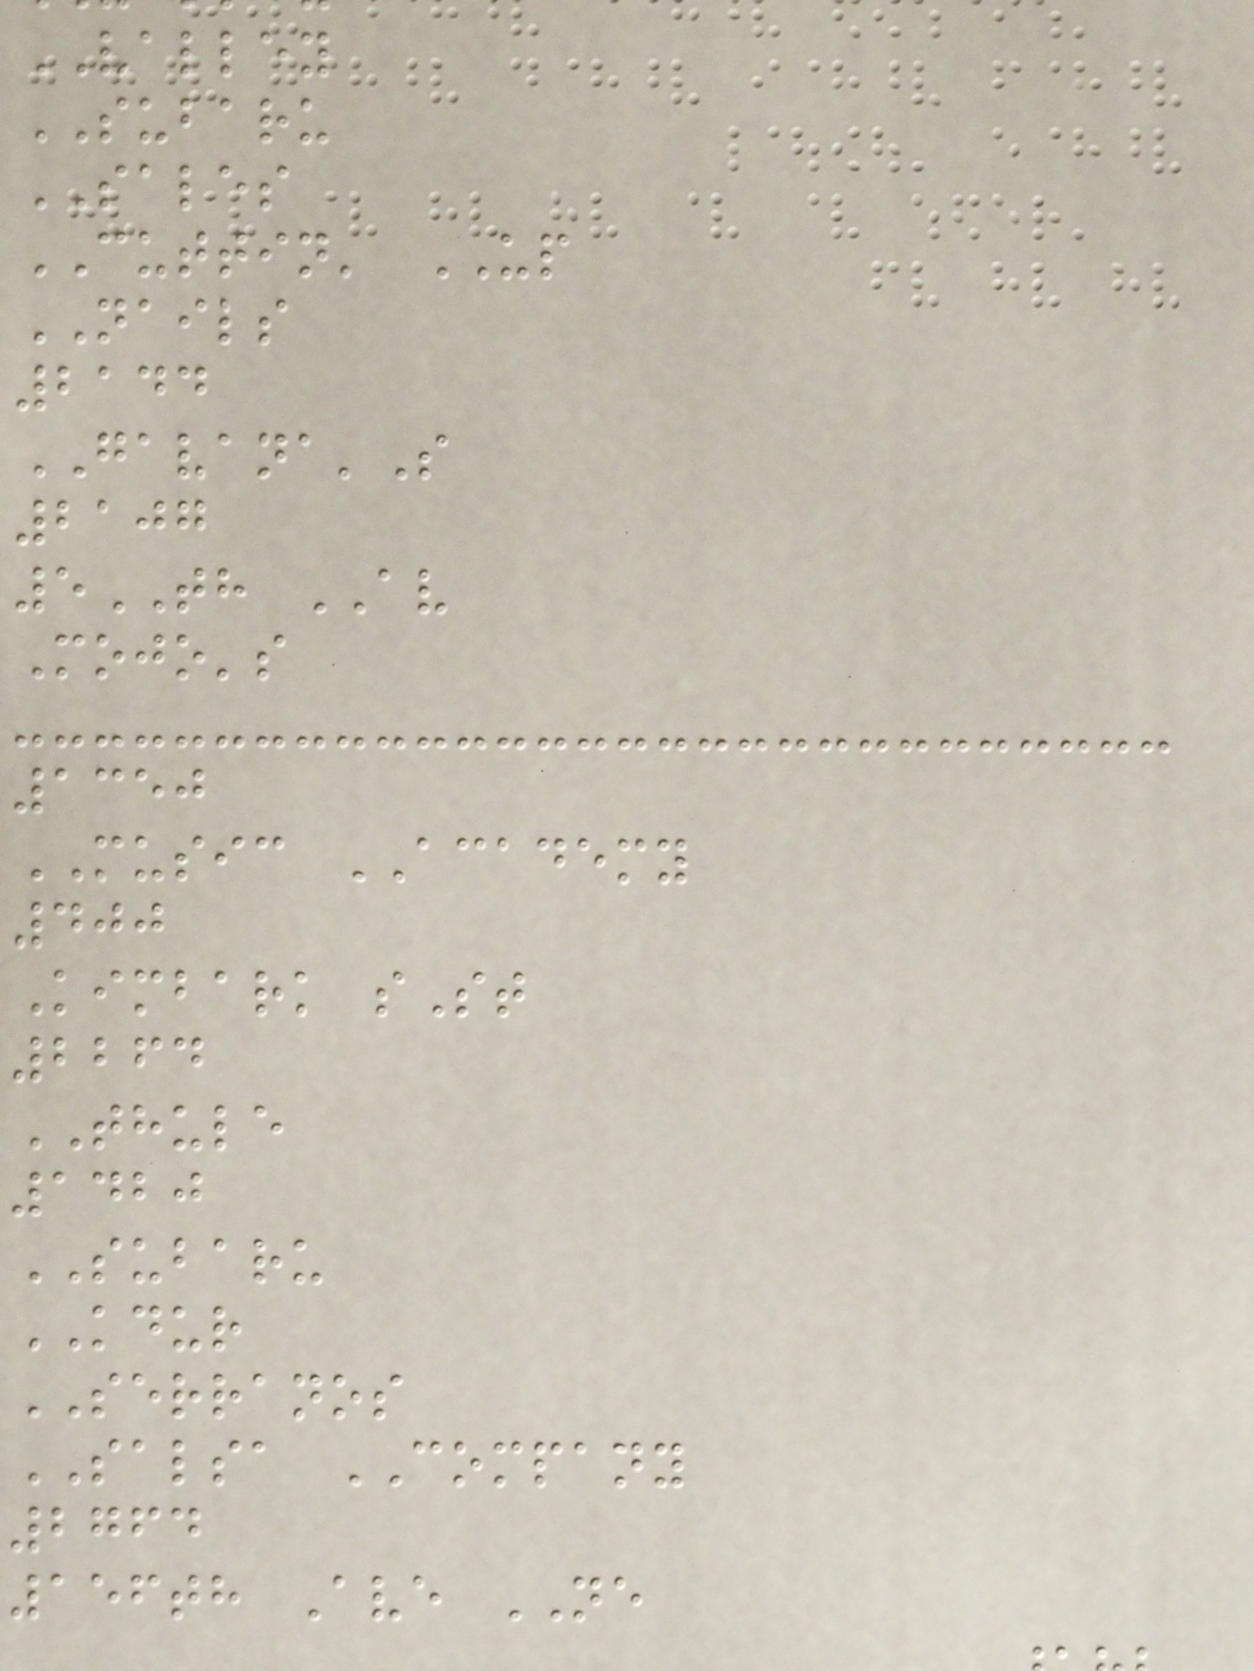VALLEY
SUBARU
SALES
CUTTIN' UP
NAILS
2144
GAVANA'S
2107
5TH AV
Mojo's
1350
MUSIC ACADEMY
400
Kimbark sSt
2264
THULE
1420
SUBARU
KDUR
SERRANOS
SALSA COMPANY
2764
156th Ave NE
